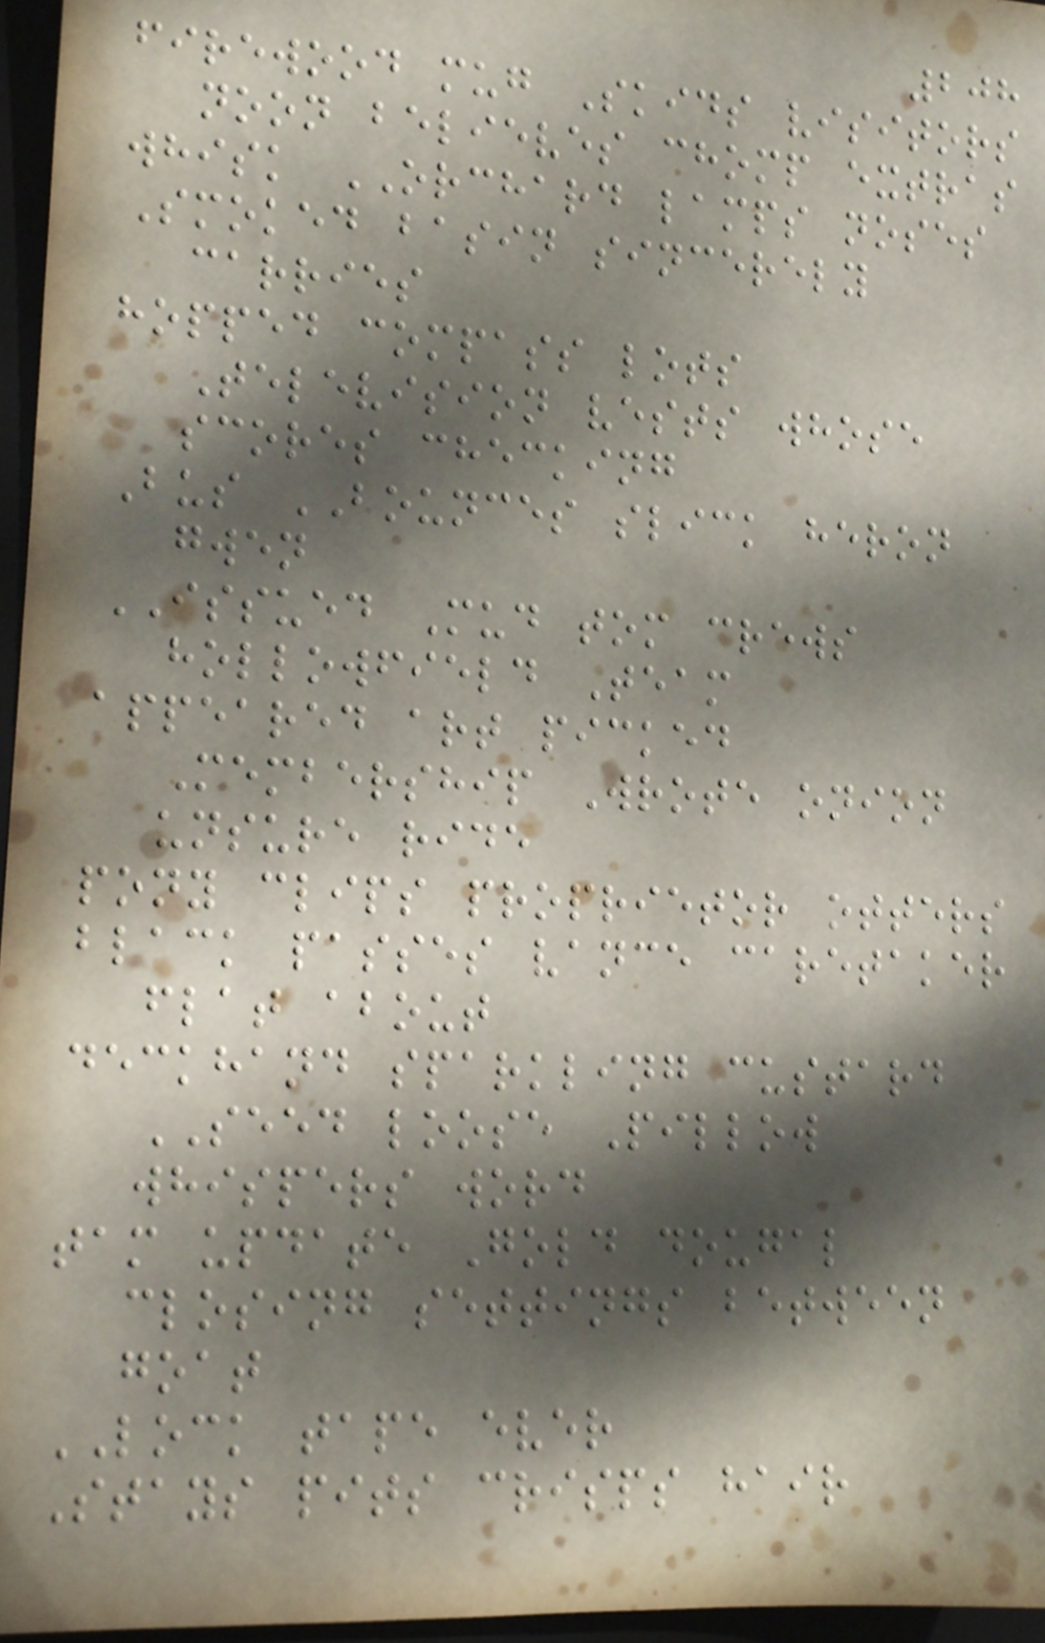208
firewood mug Skids visitors
noon believes chomp extras
whisk ORCHARD lamps noses
Smoked basin sincerely
carries
hopped compass lots
Television vests whose
scores checking
Bus BOUNCES slick heron
gwen
ISSUED Mud tom crews
hollowfield Team
appeared art picked
Membership Wrote onion
unsure ride
pony clips proprietor otters
black passes vance caretaker
flat about
deckhand sparkling custard
SEED loose Pillow
whispers word
tam update Gold dougal
closing settings between
goat
LOCK tape ever
Stays pits crisps hair
